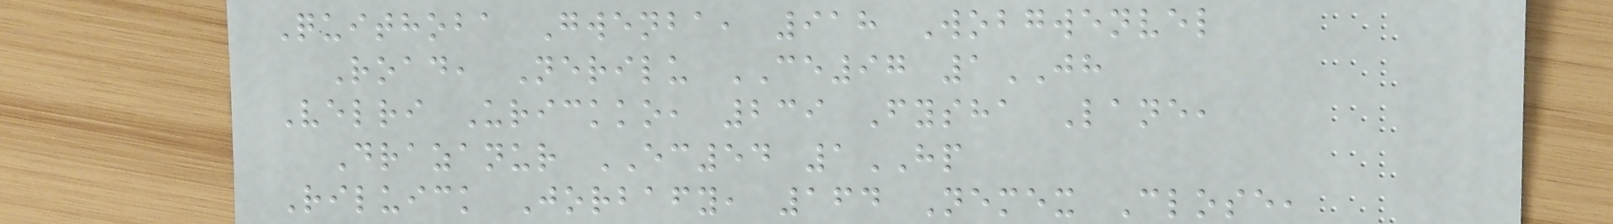Quithoba Gwenba, 918 Wobgwenvel
Road, Nerilu CE97 1JH
Velri Urickko, 239 Fysha Lane,
Drazanur EC54 1HP
Riluick Jorbafy, 164 Nemex Close,
